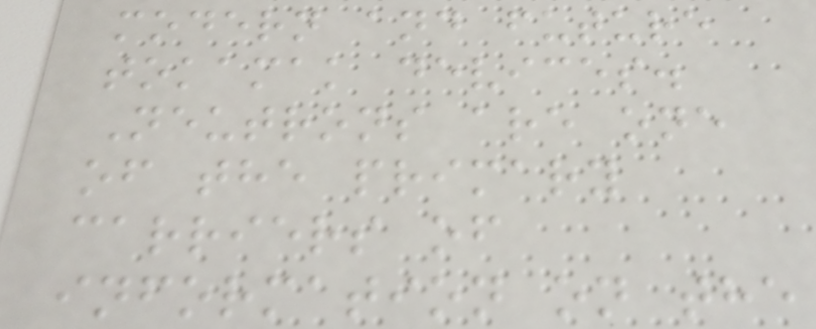modern and future
tokamak devices.
Neutrons are one
of the primary
carriers of
information on the
